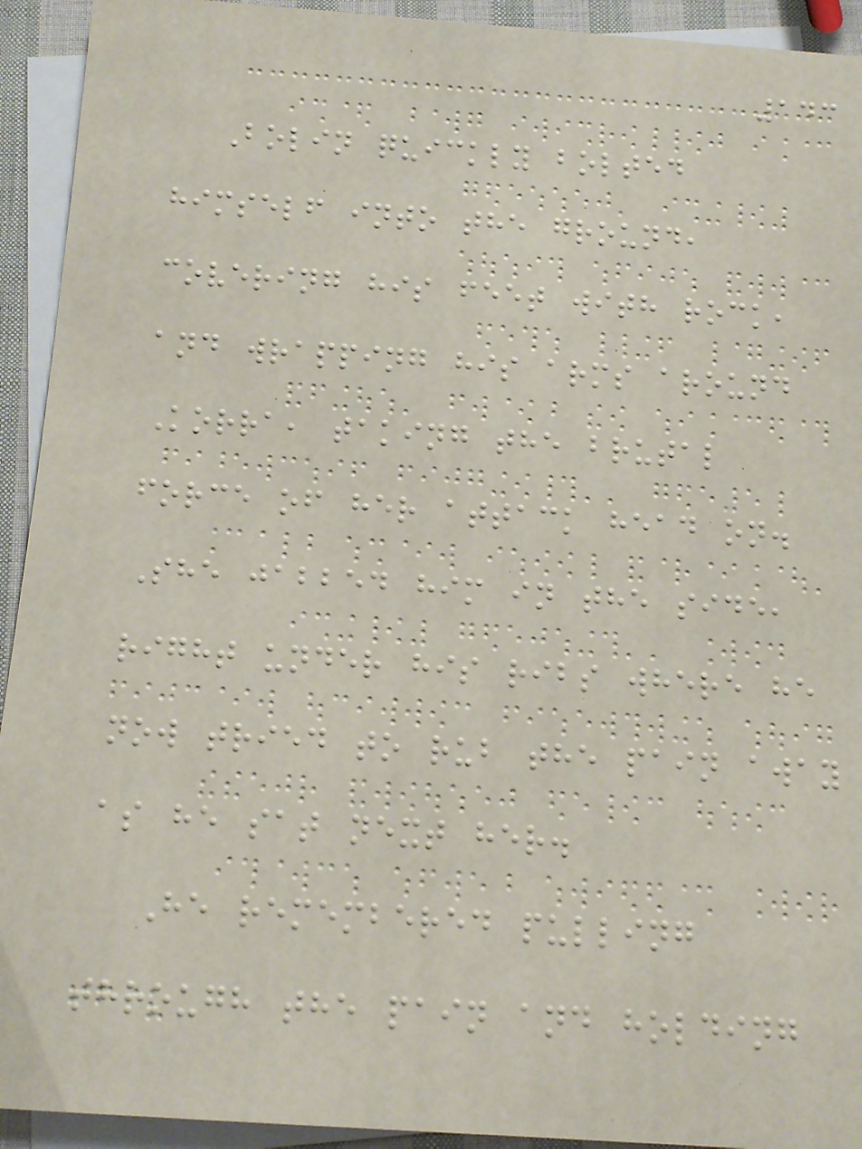143
Bolin quickly bolted
himself into the ground,
covering his feet with rock,
and wrapping his arms around
Korra, taking the brutal
force of her attack head on.
She jabbed him in the side,
right under his ribs where he
now tried to rub the pain away
as he sat next her.
He remembered pulling
through the pain and holding
